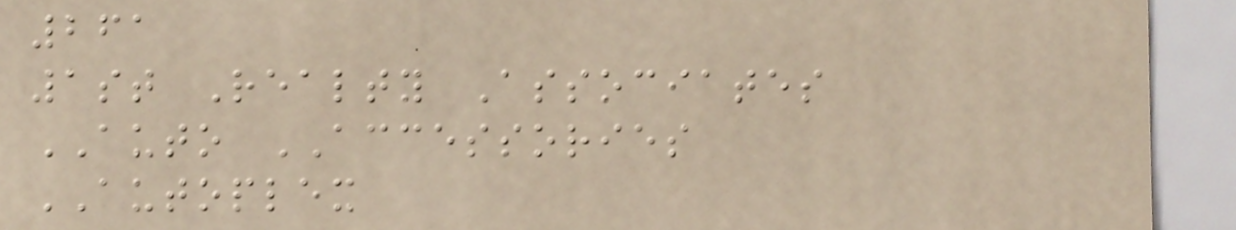261
1st Realty Associates
AUTO ACCESSORIES
AUTOPLEX
